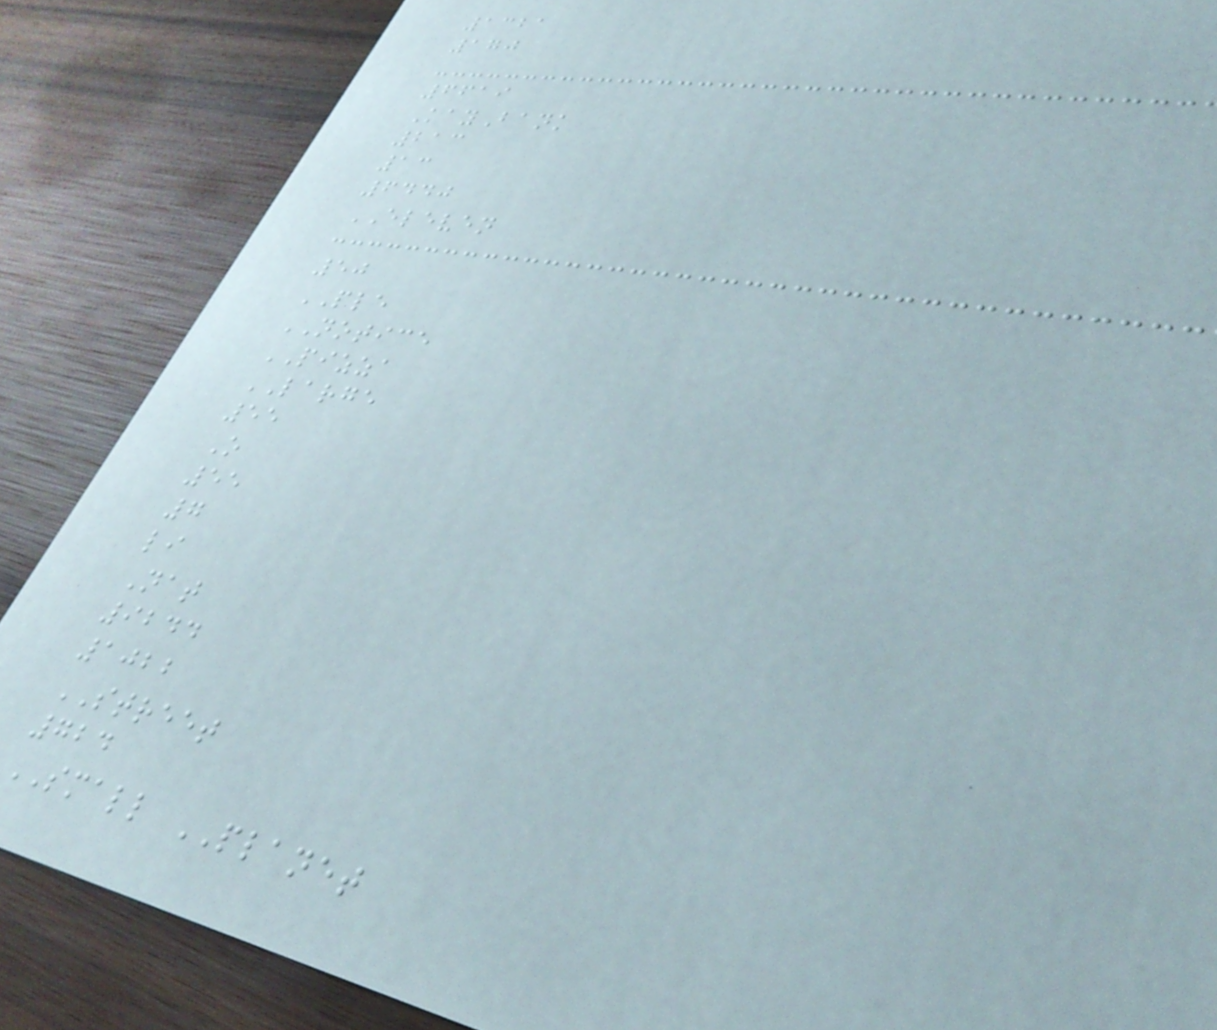1321
170
6619
KayBank
213
13
6440
ELEVEN
50
PLE
NOTICE
PIZZA
LARGE
55
O
55
7
li
Nat
9244
1022
STREET
724
SMALL PLANET
